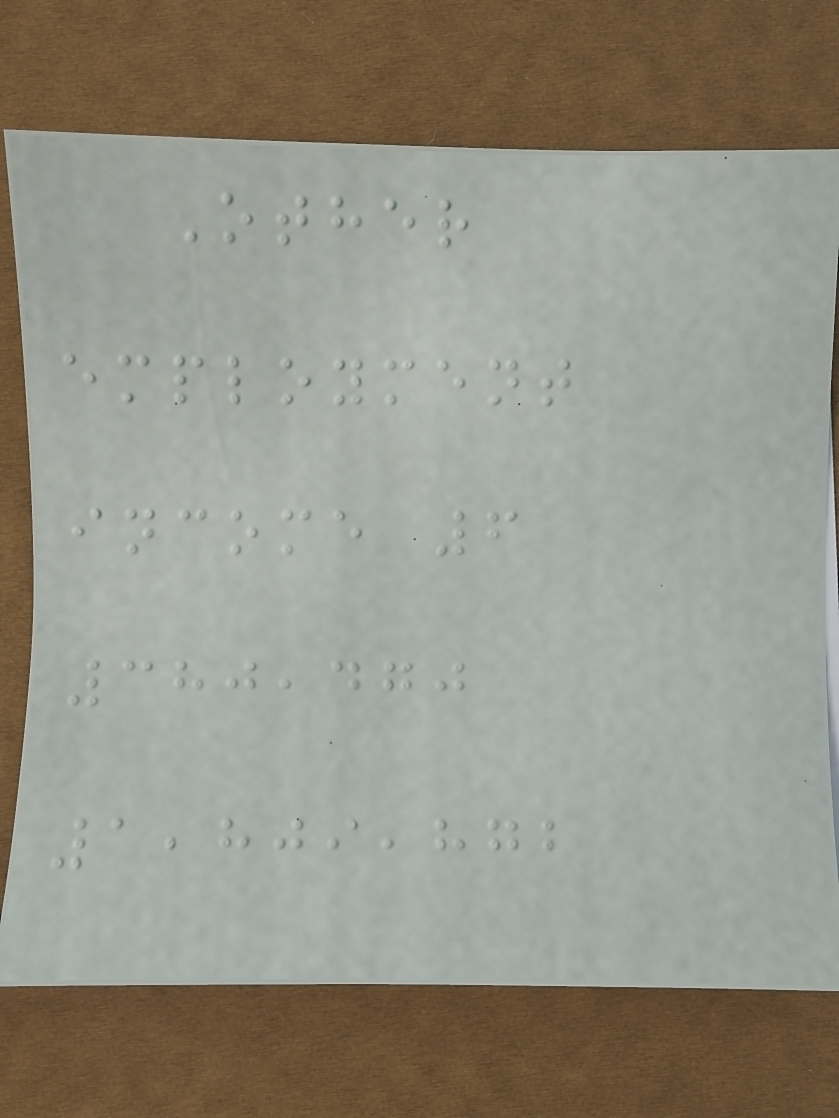Other
employment
income 6
380,470
1,809,872
